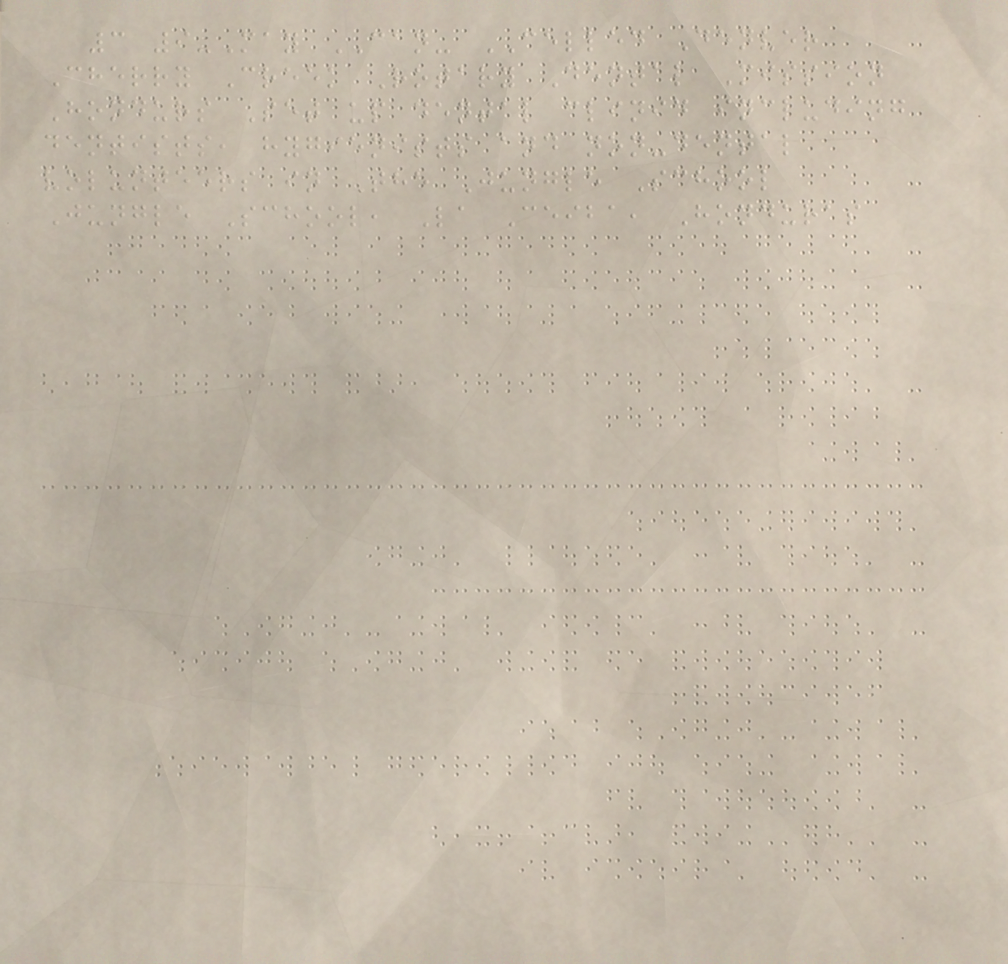3 9-May CAN- CELLED Denver
Cherry Creek Rotary Dental Mission
Hondurs Set up dental clinid including
dentists, hygienists and non-dental
volunteers in The Jungle School
Jungle School, La Ceiba, Honduras
